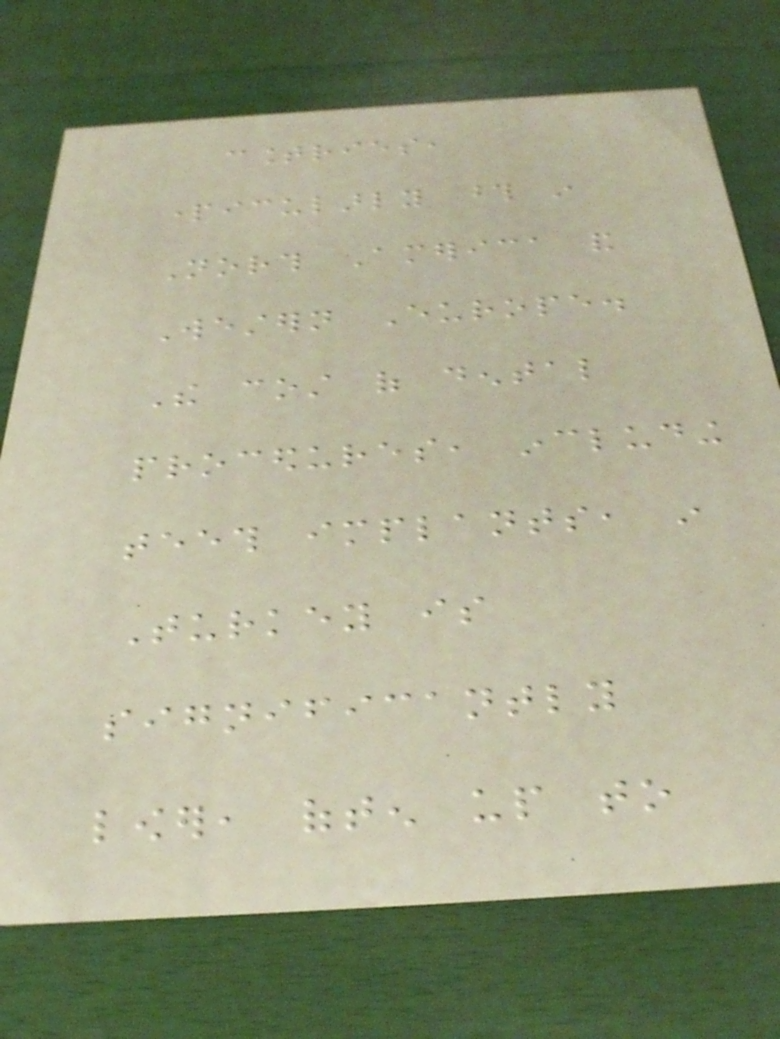countries,
particularly those in
North America and
Western Europe.
The cost of dental
procedures, including
teeth implants, in
Turkey is
significantly
lower, often up to
